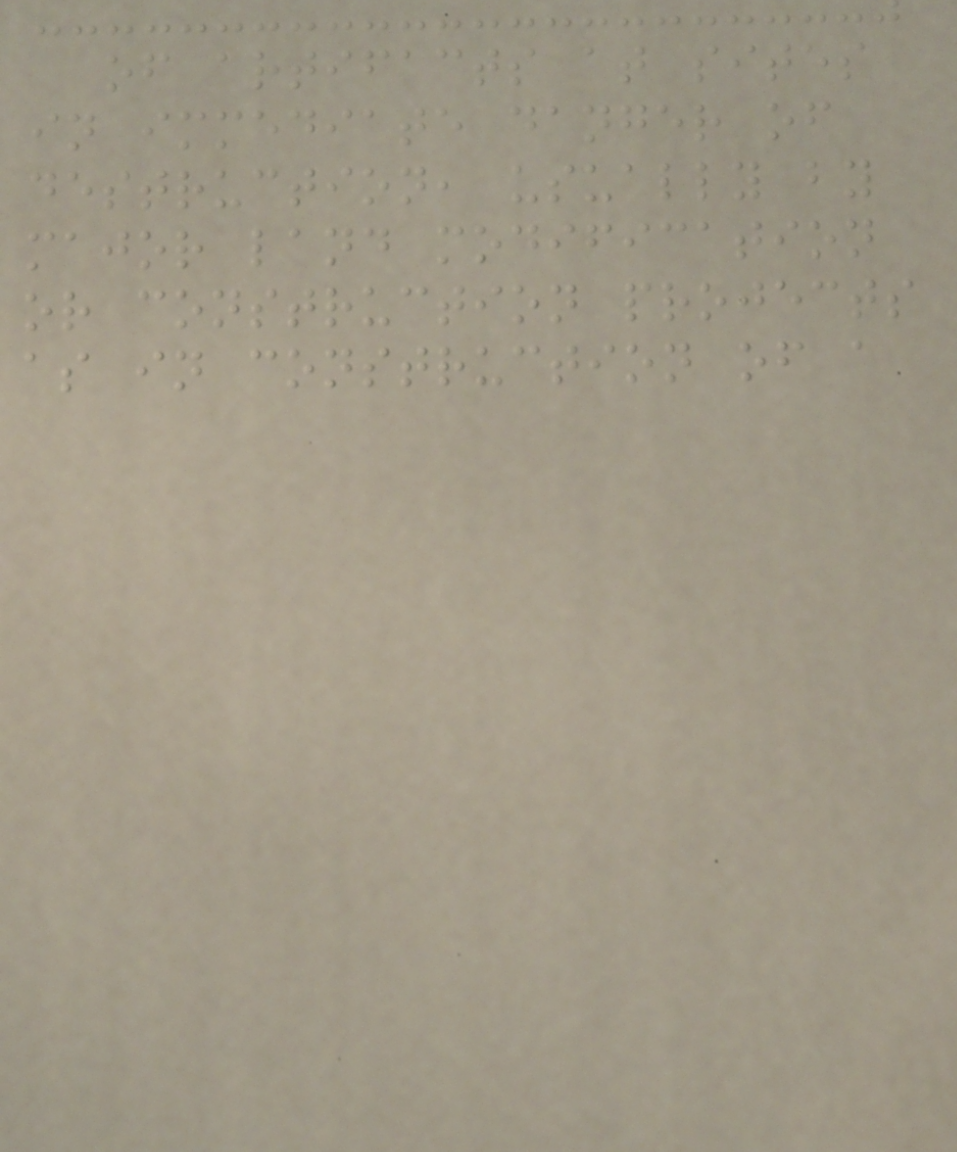of artifacts at sites
in immediate danger of
destruction, usually by
major land modification
or construction projects
as in construction of a
